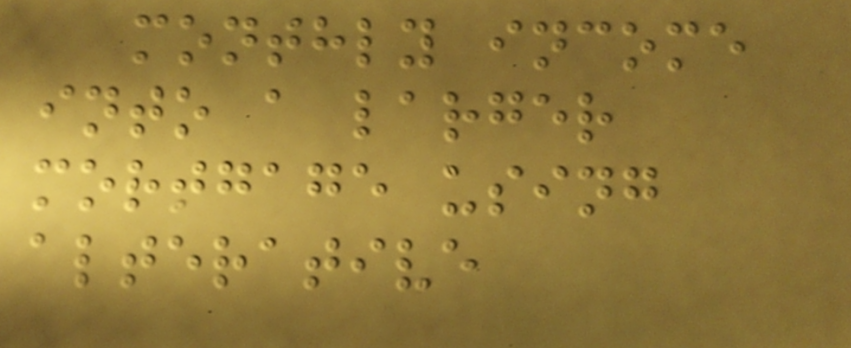monthly income
into a larger
mortgage using
alterative
